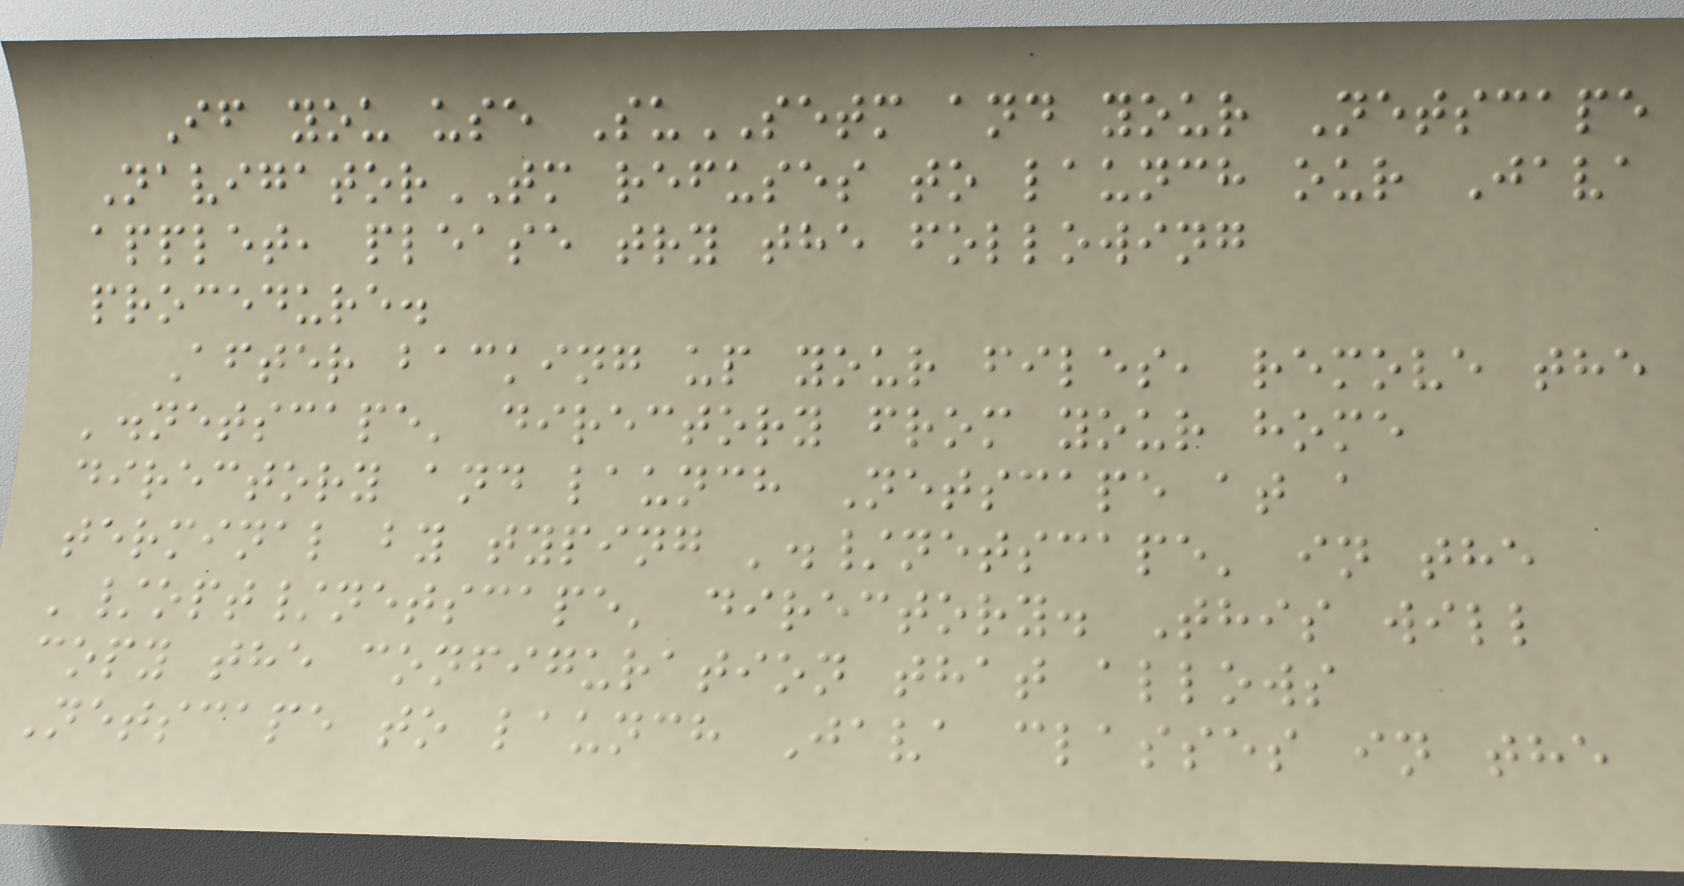If you use SuSETM and your Netscape
NavigatorTM refuses to launch our Java
applet, please try the following
procedure.
After backing up your files, remove the
'.netscape' directory from your home
directory and launch Netscape at a
terminal by typing './netscape' in the
'/opt/netscape' directory. This will
copy the configuration that allows
Netscape to launch Java classes in the
